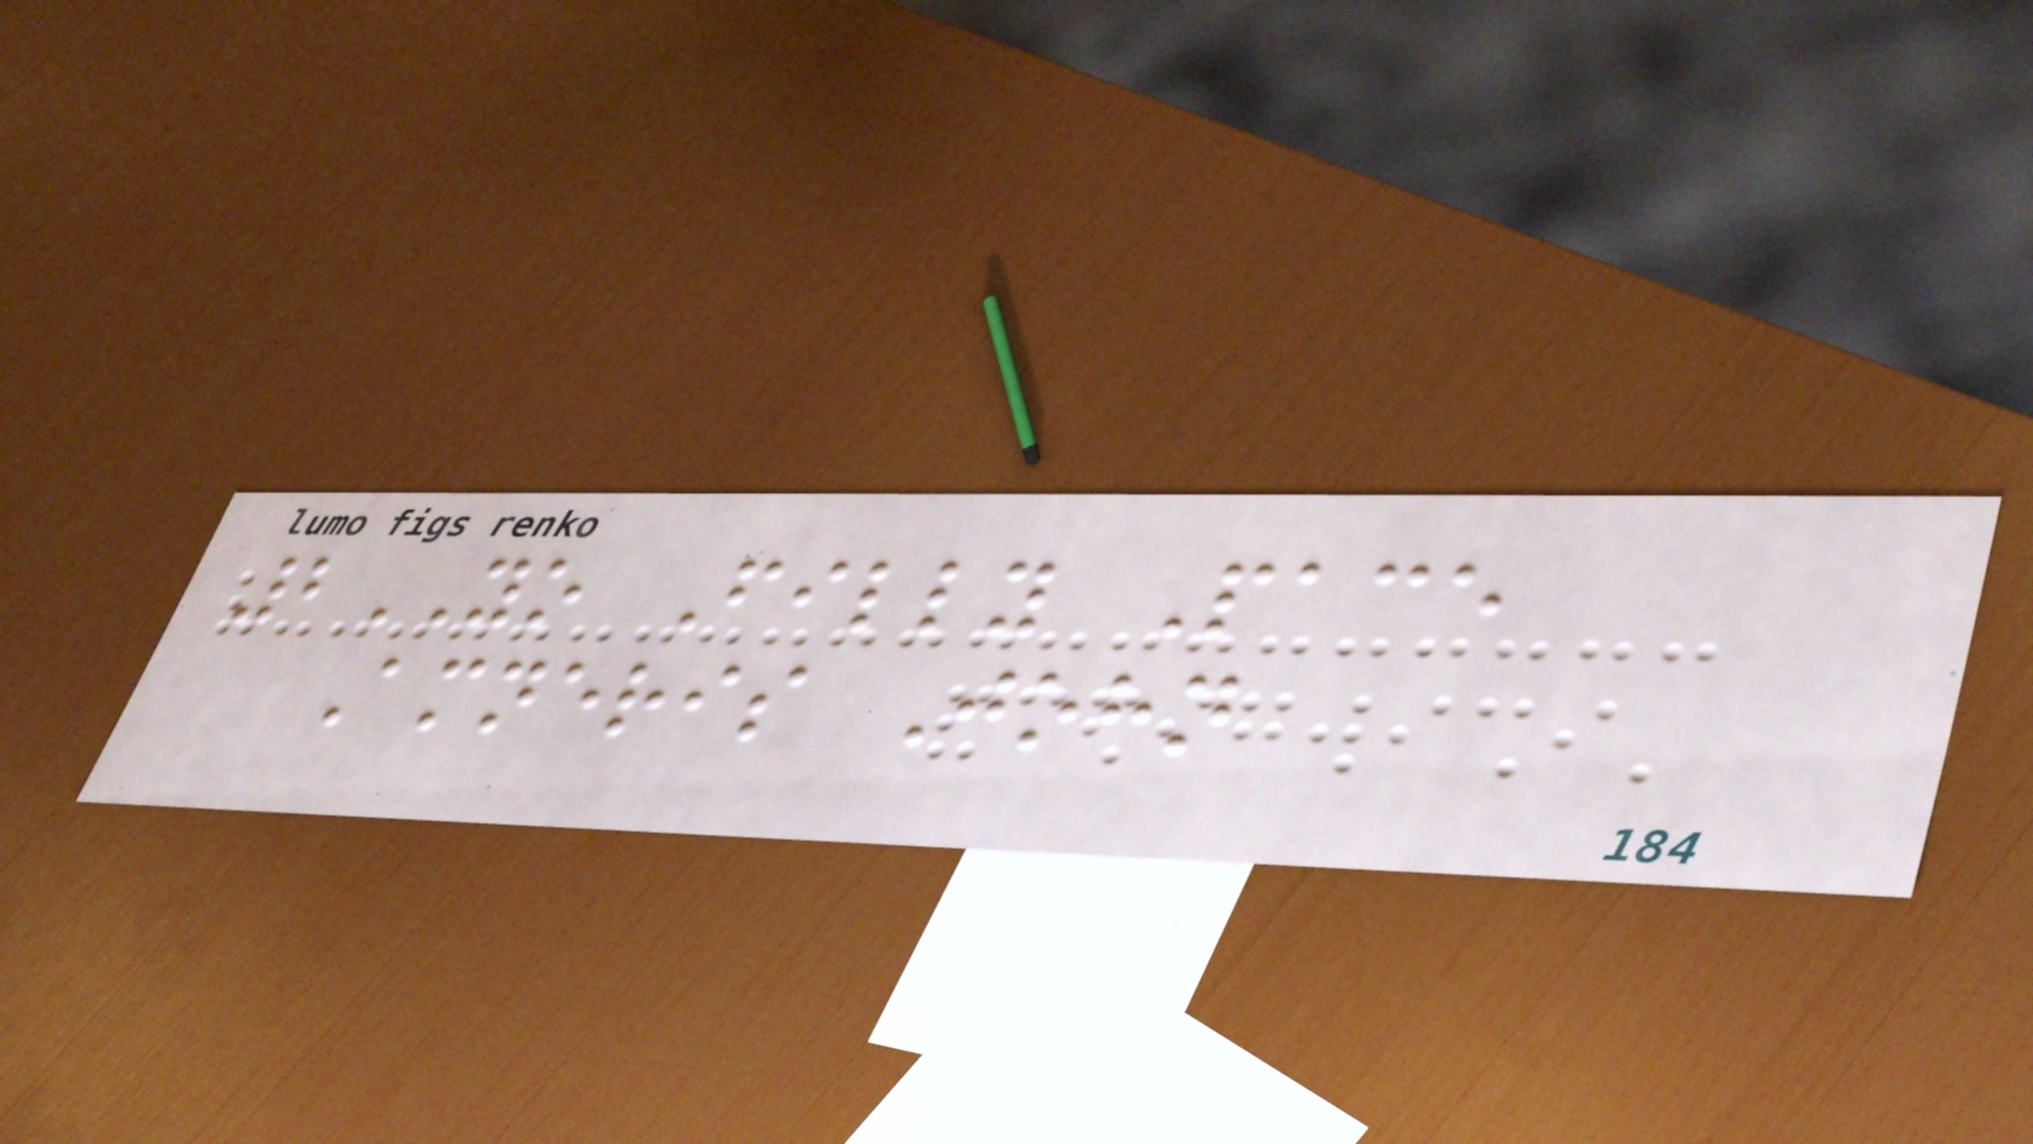2YO Filly Pace
Amneris John
